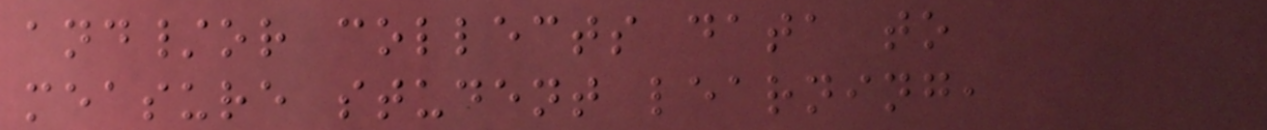and/or collects data to
measure student learning,
